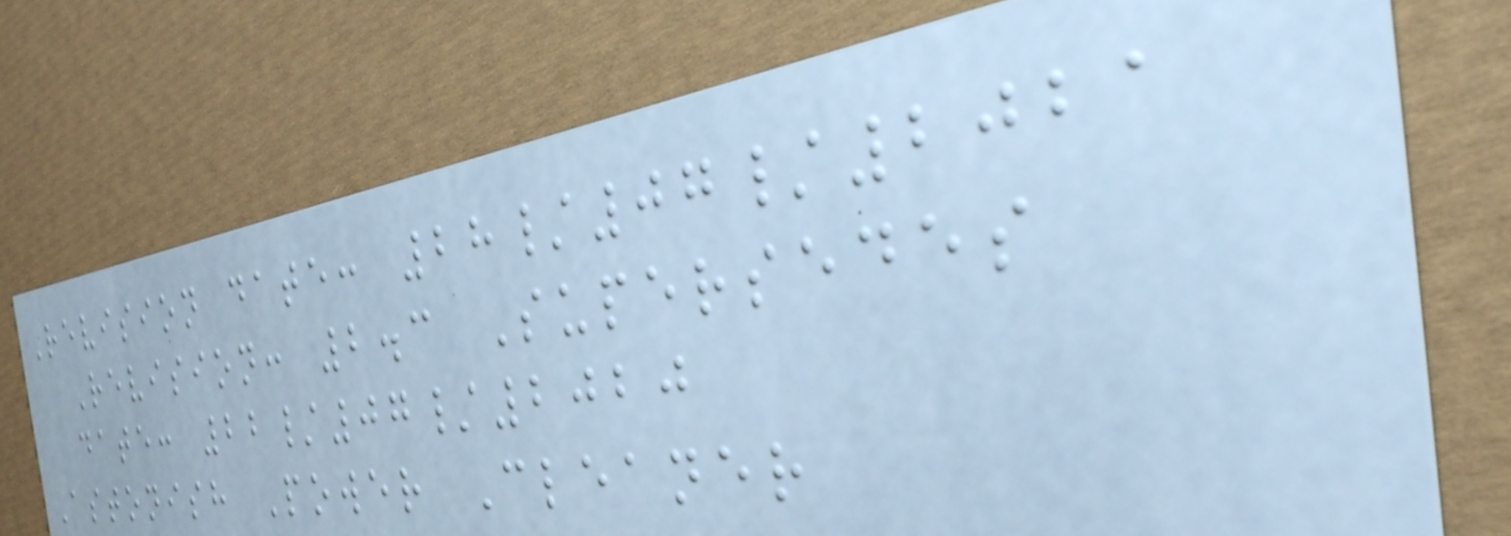Revision date: 28/07/2021
Revision: 2.3 Supersedes
date: 22/07/2020
Astonish Power Cleaner
